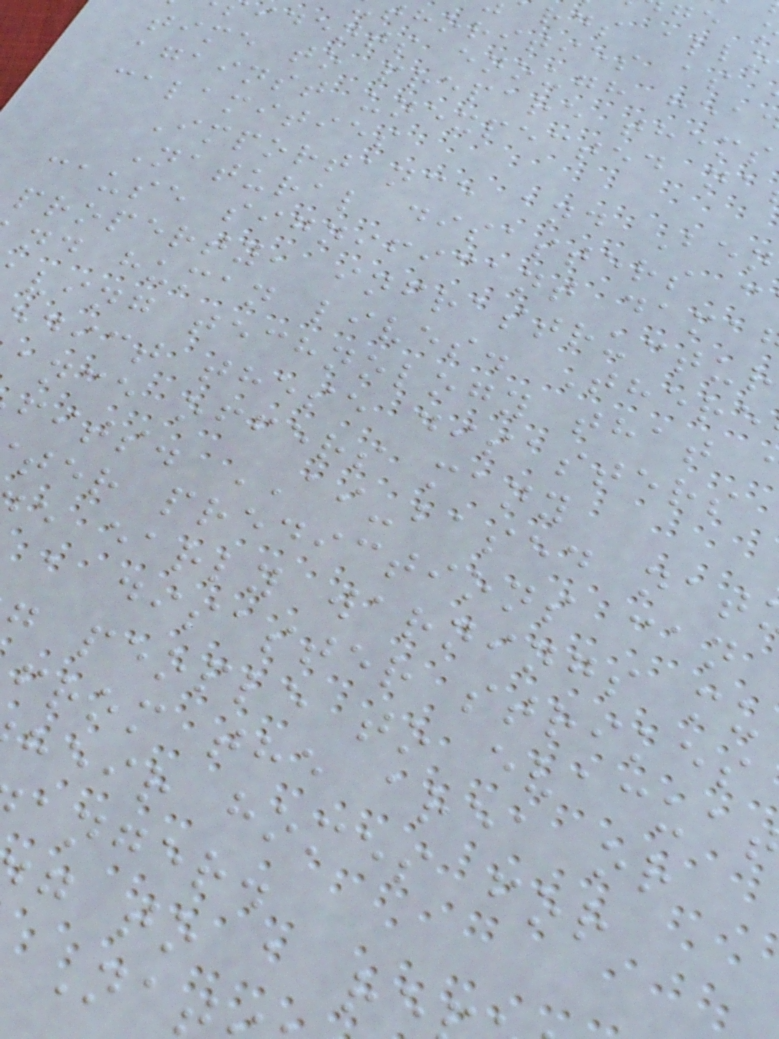rds allo
horities as
idents enough hea
time to prepare thems
against unexpected na
calamities
Importance and Ben
Natural disasters c
cause significant dama
property, infrastructur
nd human lives. There
ving technology that
dict these disasters
ance offers many
fits. AI-based nat
ter predictions can
e early warnings mu
a disaster strikes
people to evacua
from the area or
heir homes for
anger.
g to a re
